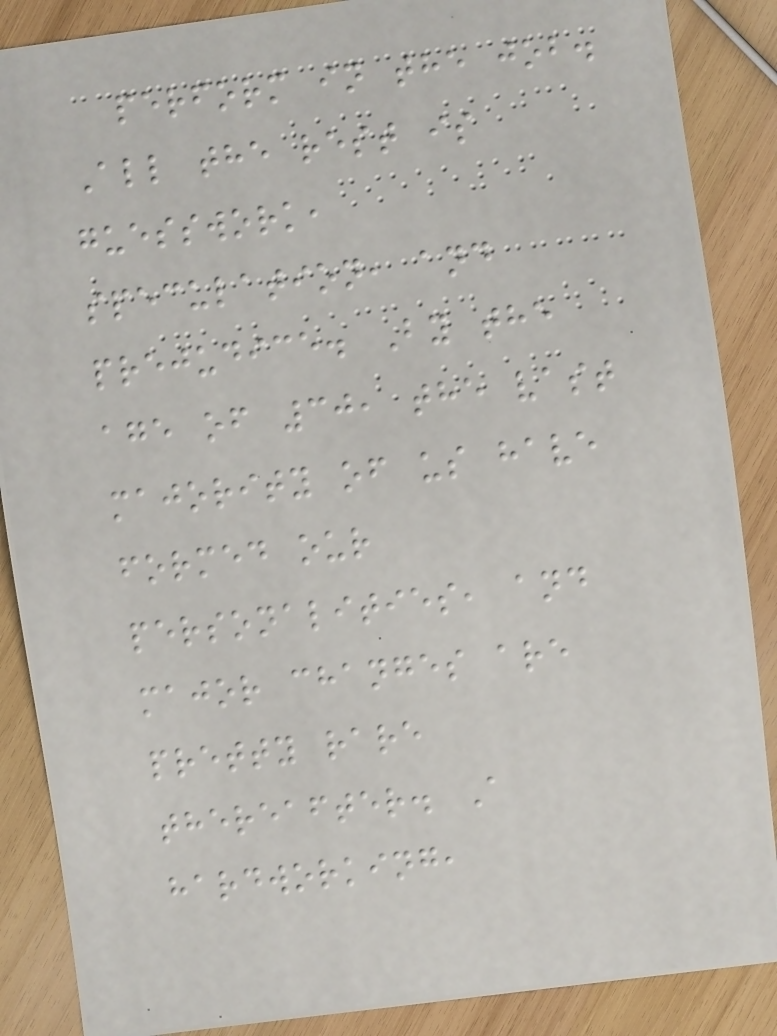perform in the job.
All the rest is
guesswork,
speculation, and
prejudice. By the
age of 30, the vast
majority of us have
formed our
personalities, and
major changes are
pretty rare
thereafter. A
hardworking,
